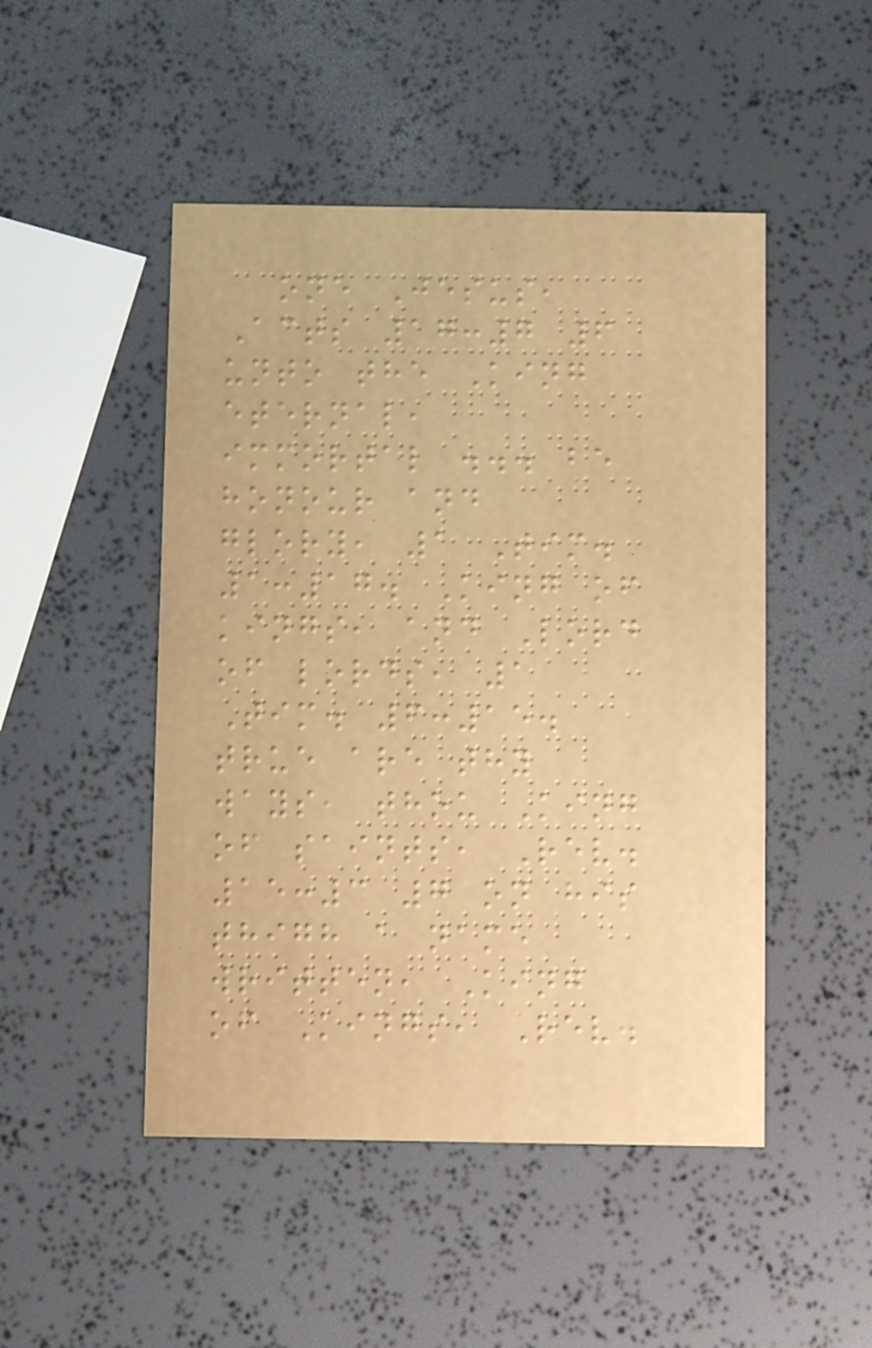one Jesus,
Acts 17:7 6
unto the King
eternal,
immortal ... be
honour and
glory, 1 Tim.
1:17. King of
kings, and Lord
of lords, 1
Tim. 6:15.
true are thy
ways, thou King
of saints, Rev.
15:3 7 on his
thigh a name
written, King
of Kings, Rev.
